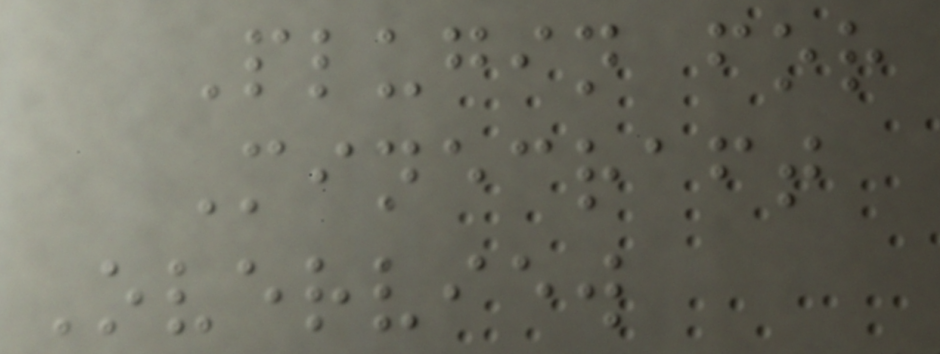Plugin for
Minecraft
Overview
